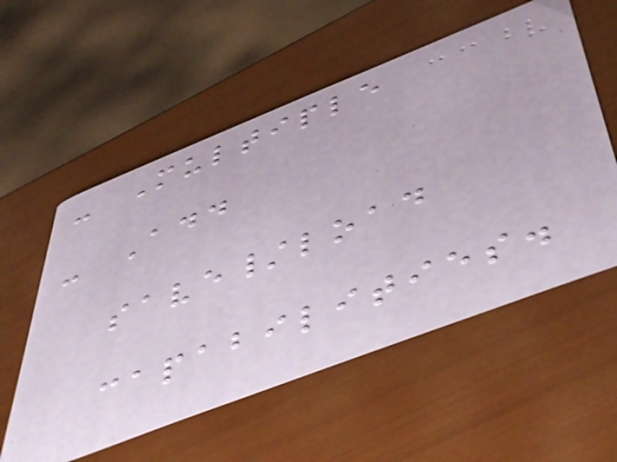- Multiple
- Add
save/load
capabilities.
